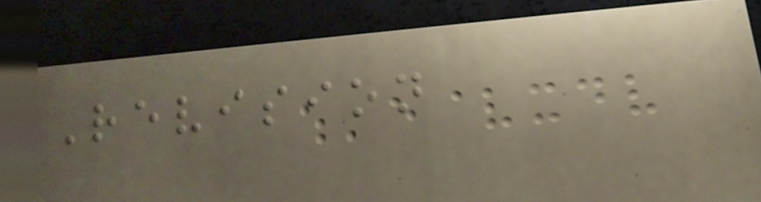Revision
